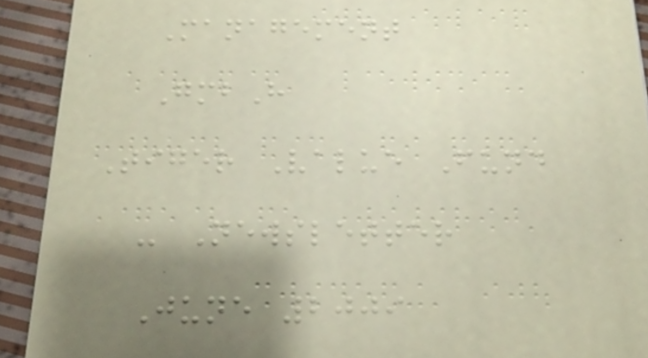Management
GmbH
Tiger Value Fund
- Newsletter
June 2009
